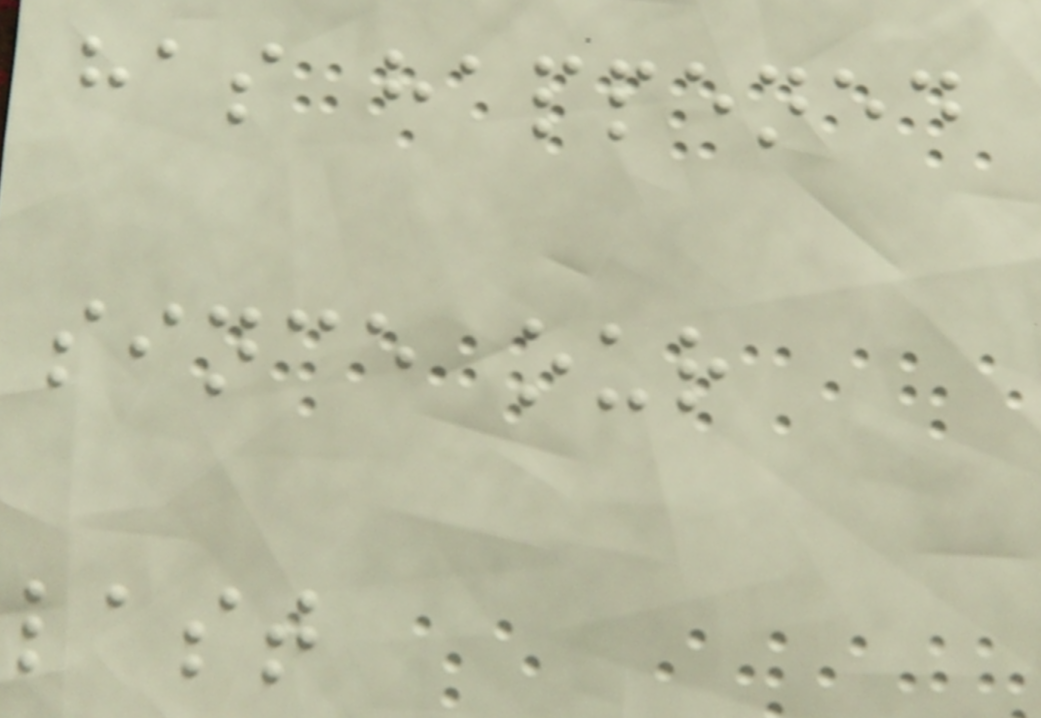has happened
since our
last
